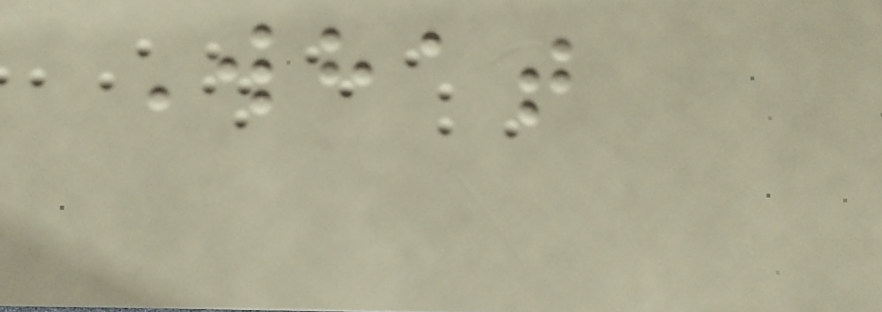What
